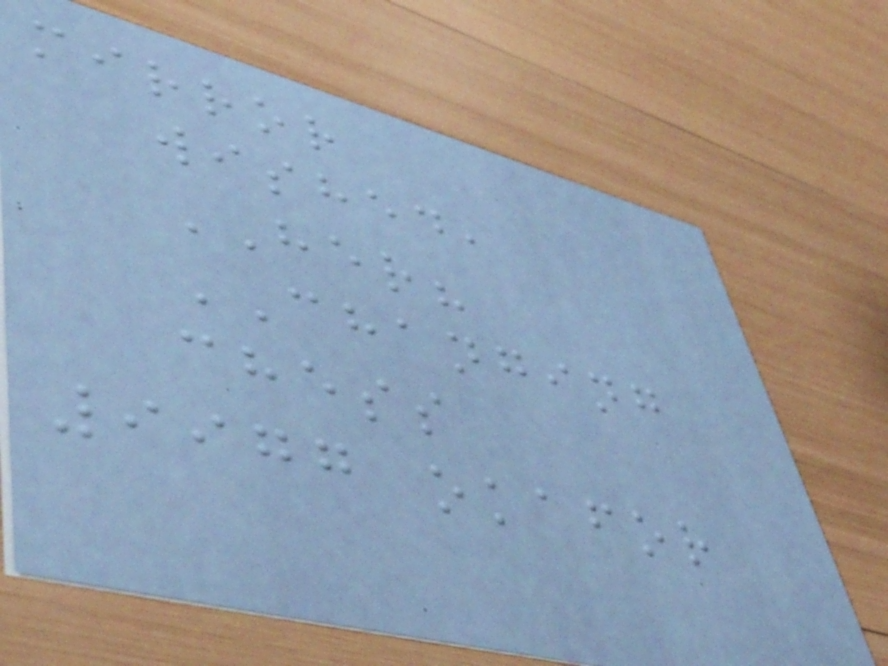mirror
wished,
HER?
CHANGING
chess
9977 okafor
